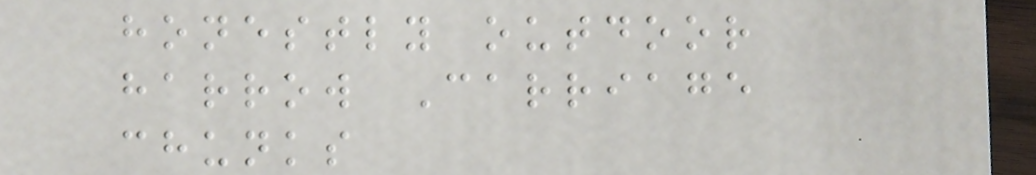honestly outdoor
harrow Carriage
chunks
